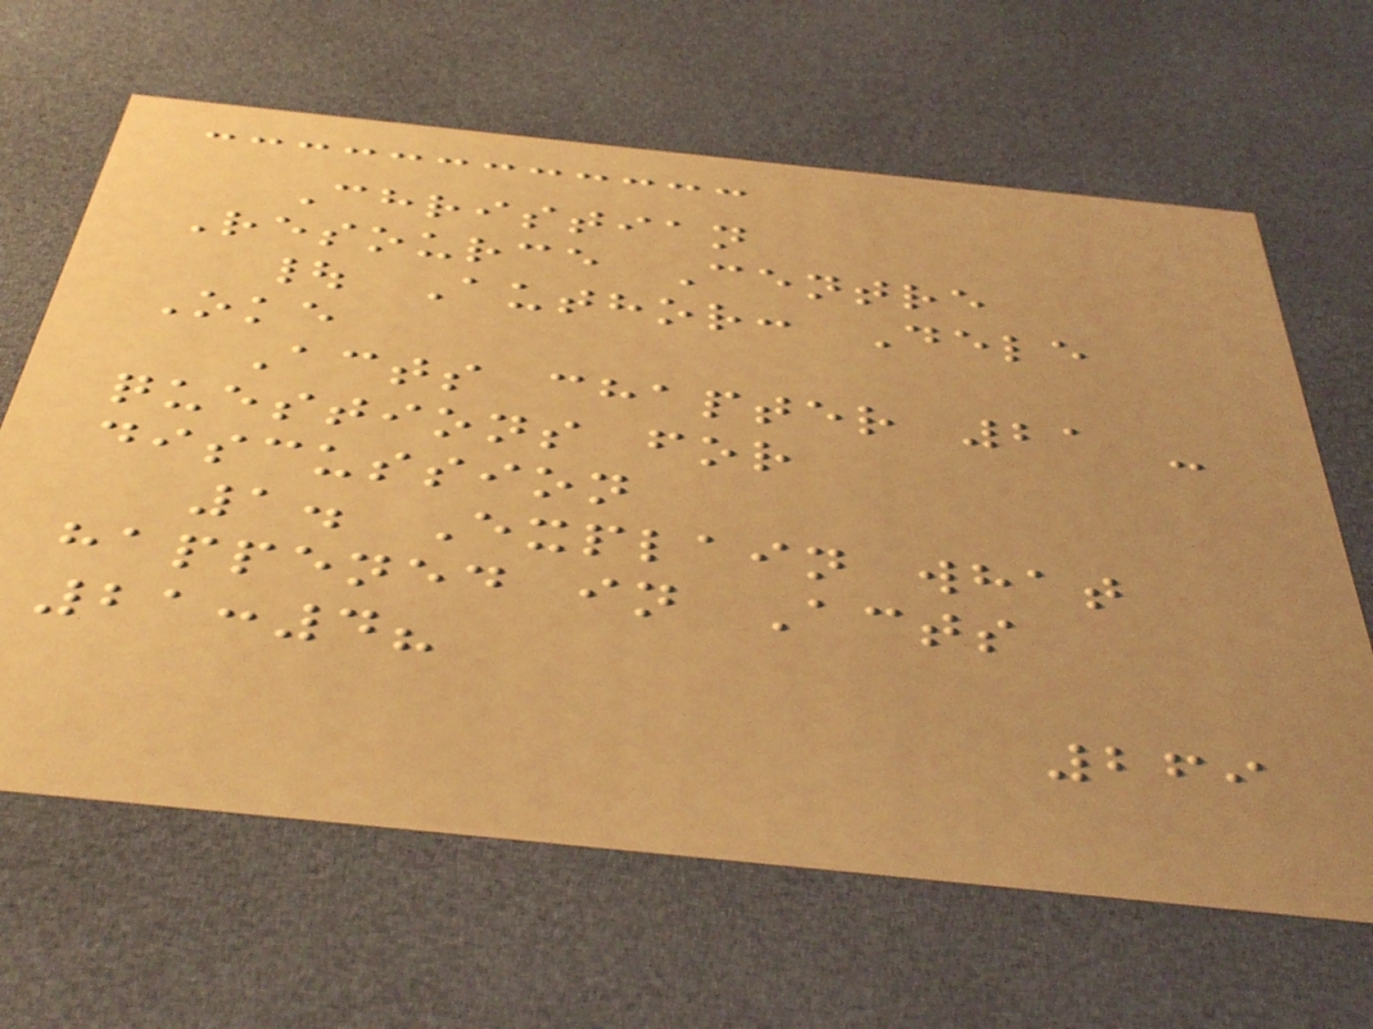Christian
Resource Centre
| Author: Dele
Oke
Acts chapter 21 -
questions for
discussion
1. Explain what
happened in Acts
21:4?
269
